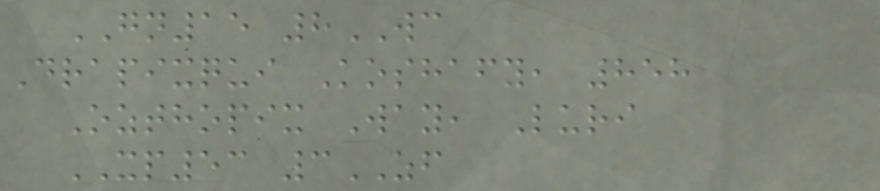GN15 8WC
Drapixqui Koshafy, 858
Ozthopix Way, Luri
XP53 3ZF
